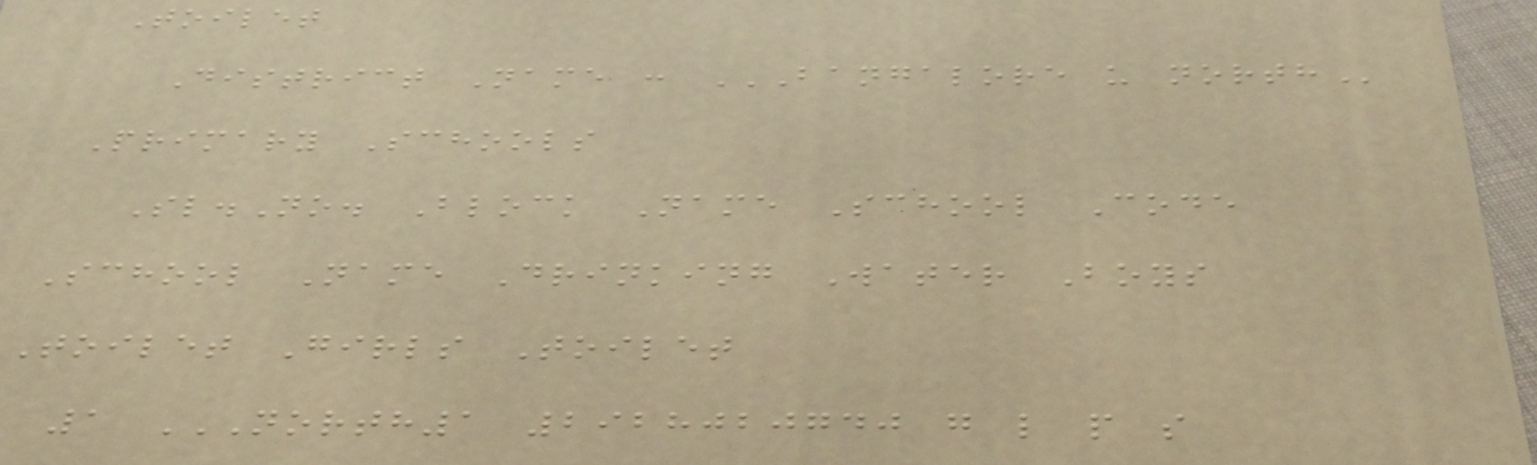Toilet
District Name : BANGALORE U NORTH
Primary Schools
Sl.No. Block Name School Code
School Name Drinking Water Boys
Toilet Girls Toilet
1 NORTH1 2928020740 G L P S
